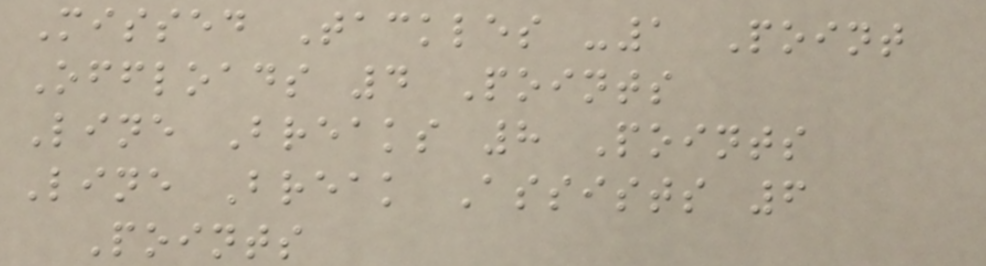Missed Tackles -1 Point
Offloads 4 Points
Line Breaks 8 Points
Line Break Assists 6
Points
